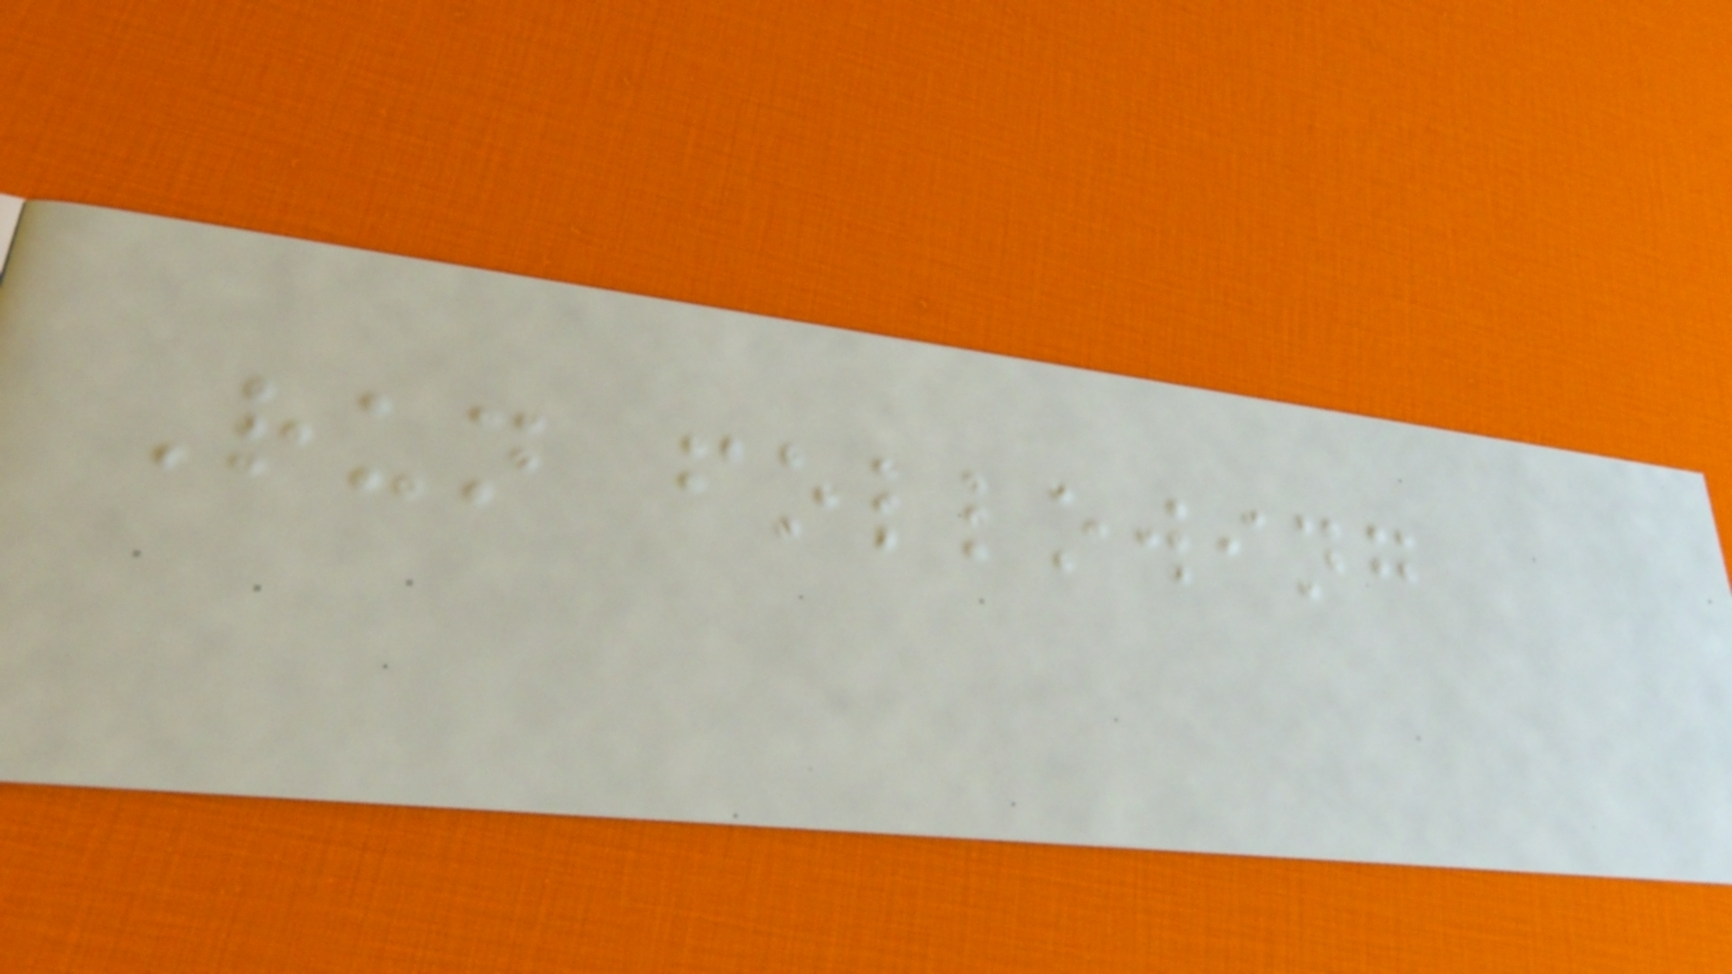Run following
